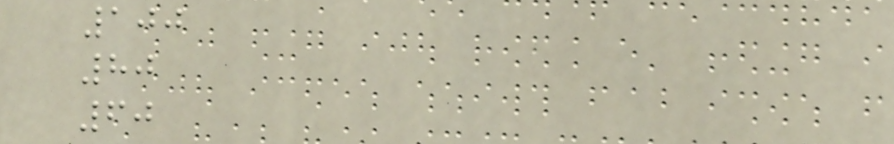100
80
60
